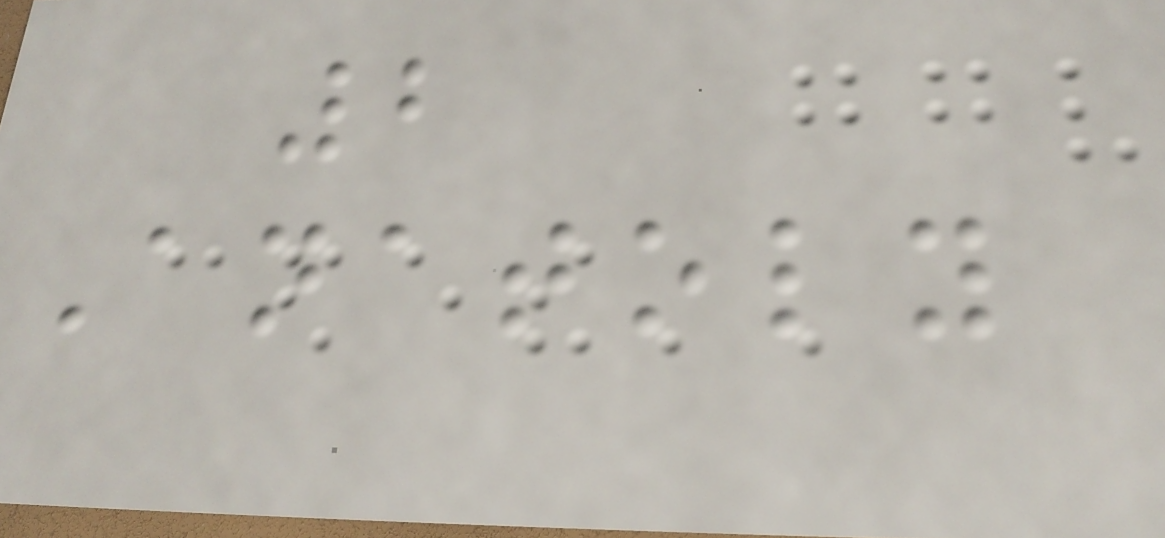2
Anatoly
